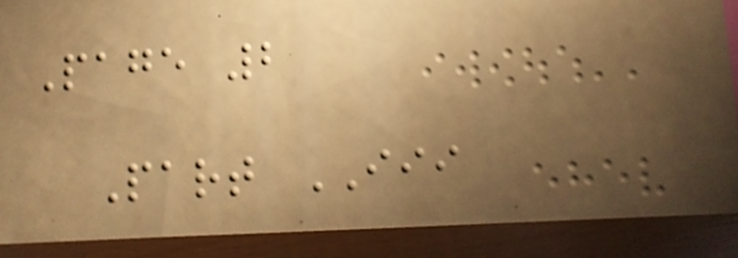Page 2
Part III
